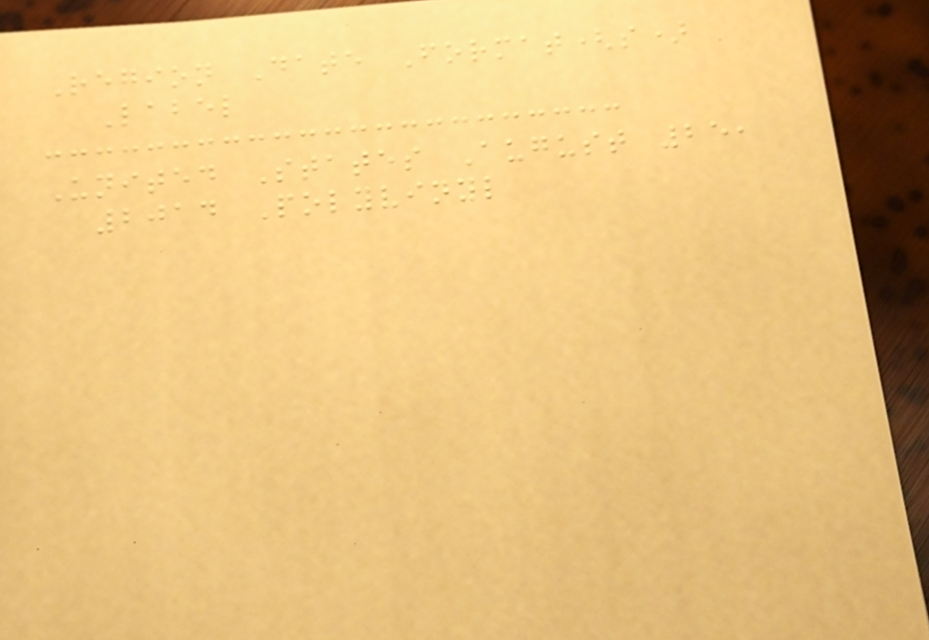Region Date Format(s)
Label
United States August 25,
2014 Polyvinyl
